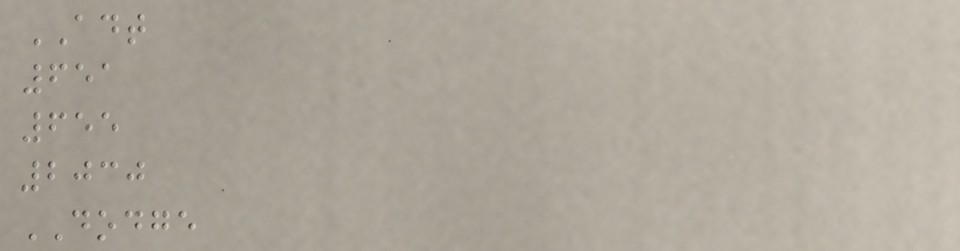ADT
651
655
2030
DODGE
